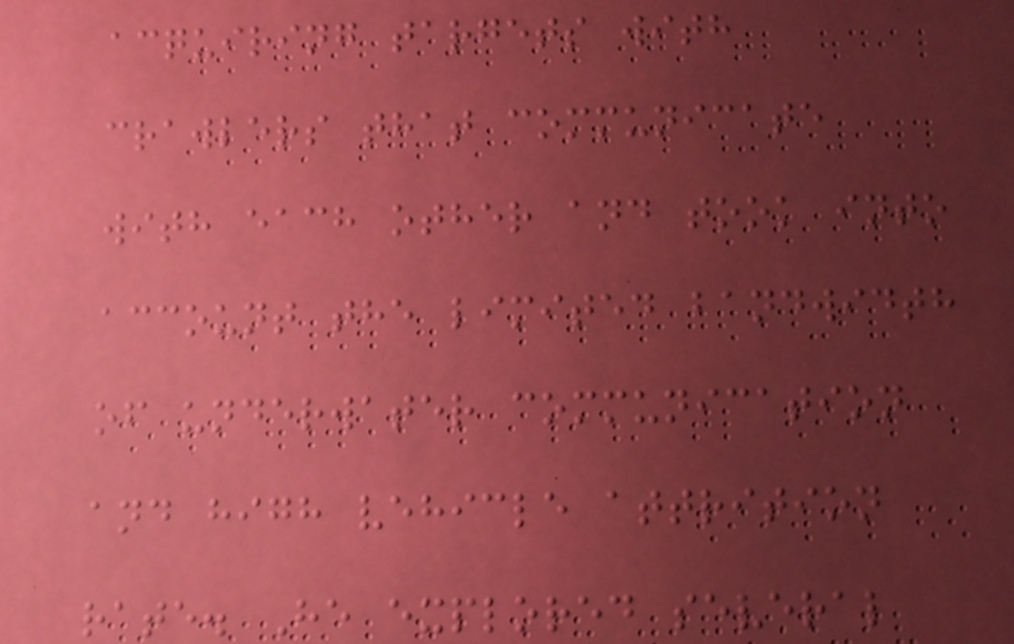acquiring targets with
crawlers that communicate
with each other and took into
account the limited bandwidth
of underwater communication
and high vehicle attrition
rate. He explored several
